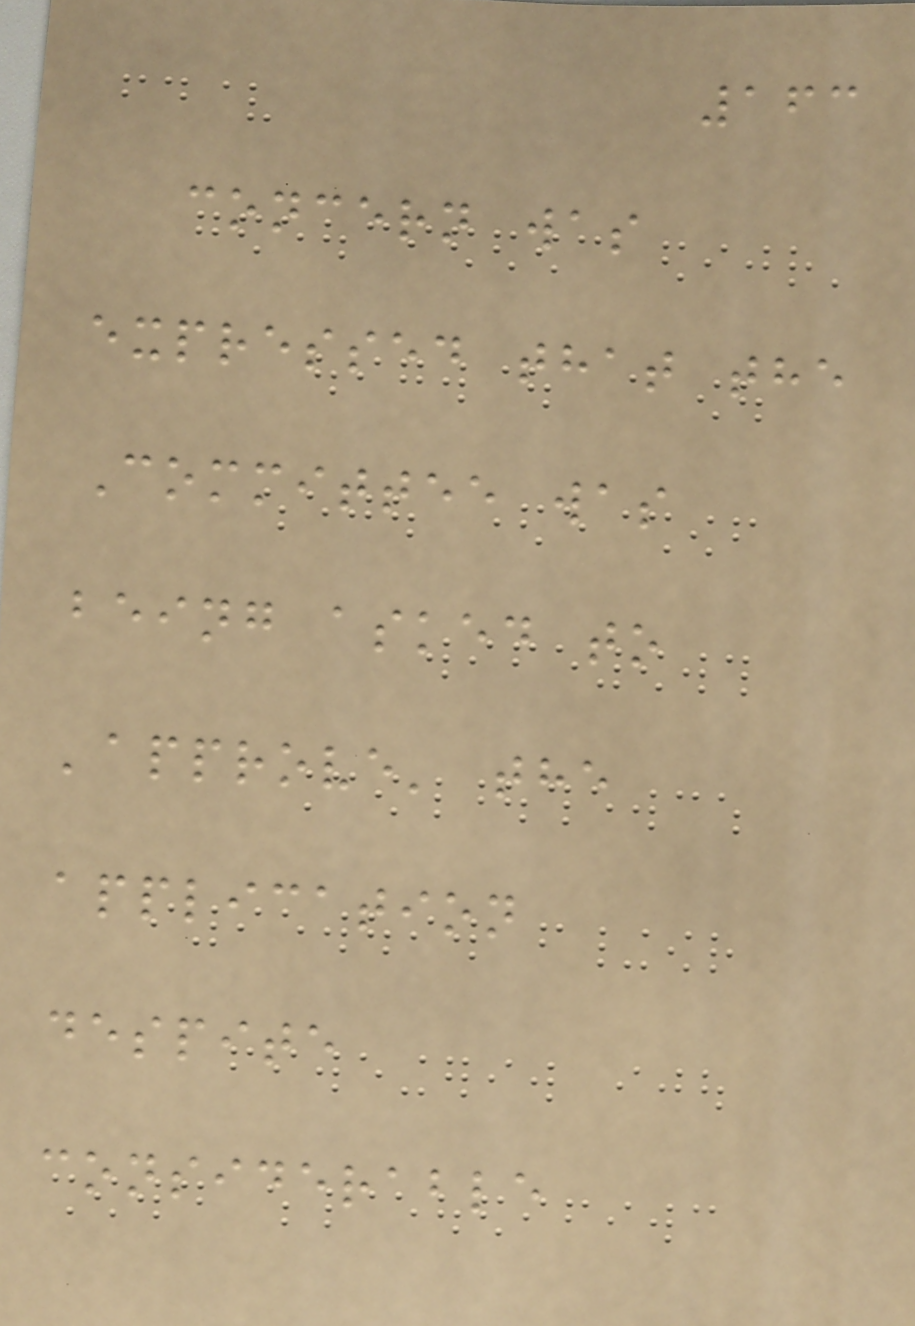163
concern was
expressed that the
Committee was
being asked to
'approve' the
application
despite
considerable
